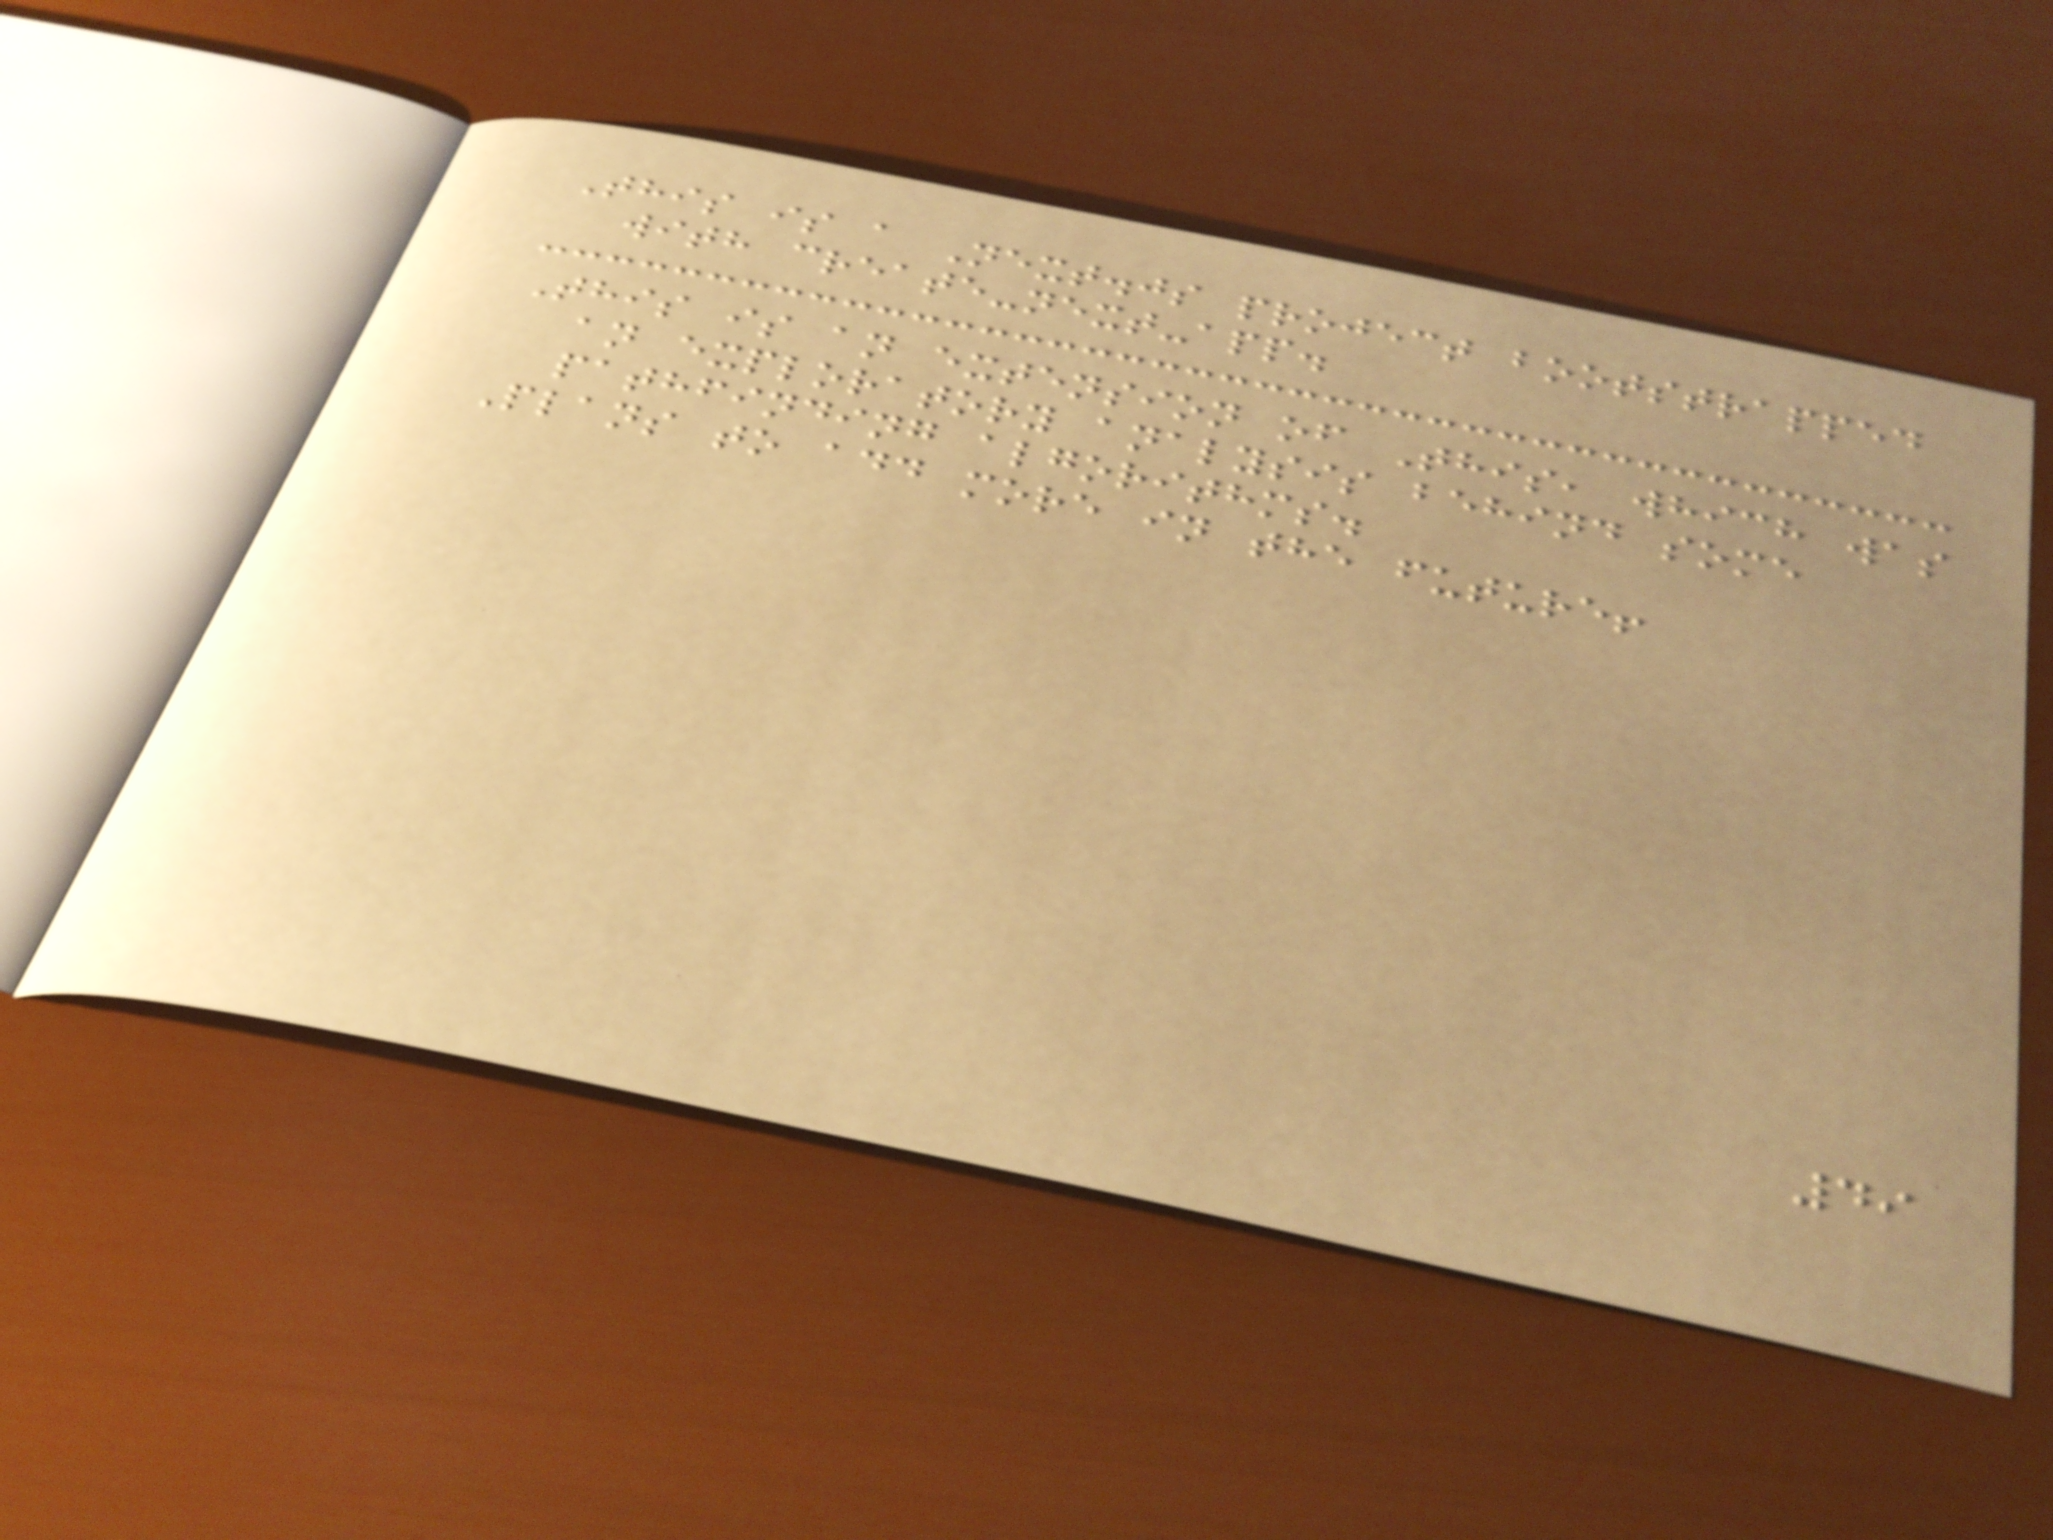This is a Next.js project bootstrapped
with create-next-app.
This is an extension of This, which was
an exploratory analysis behind some
pathfinding algorithms.
Plans to add more in the future!
49
